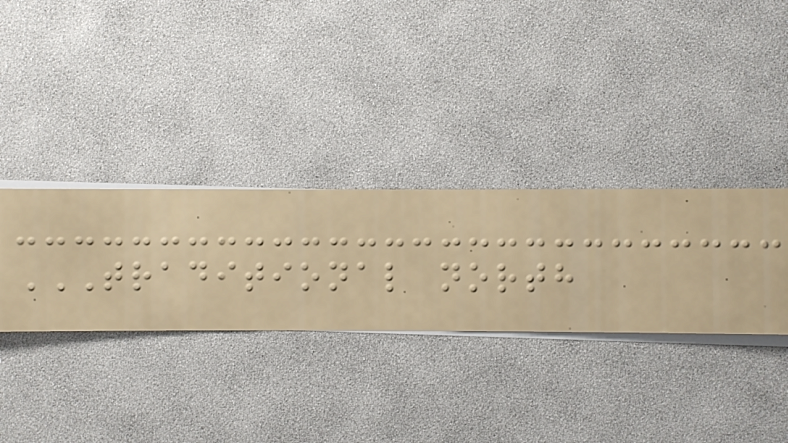TRADITIONAL NORTH
